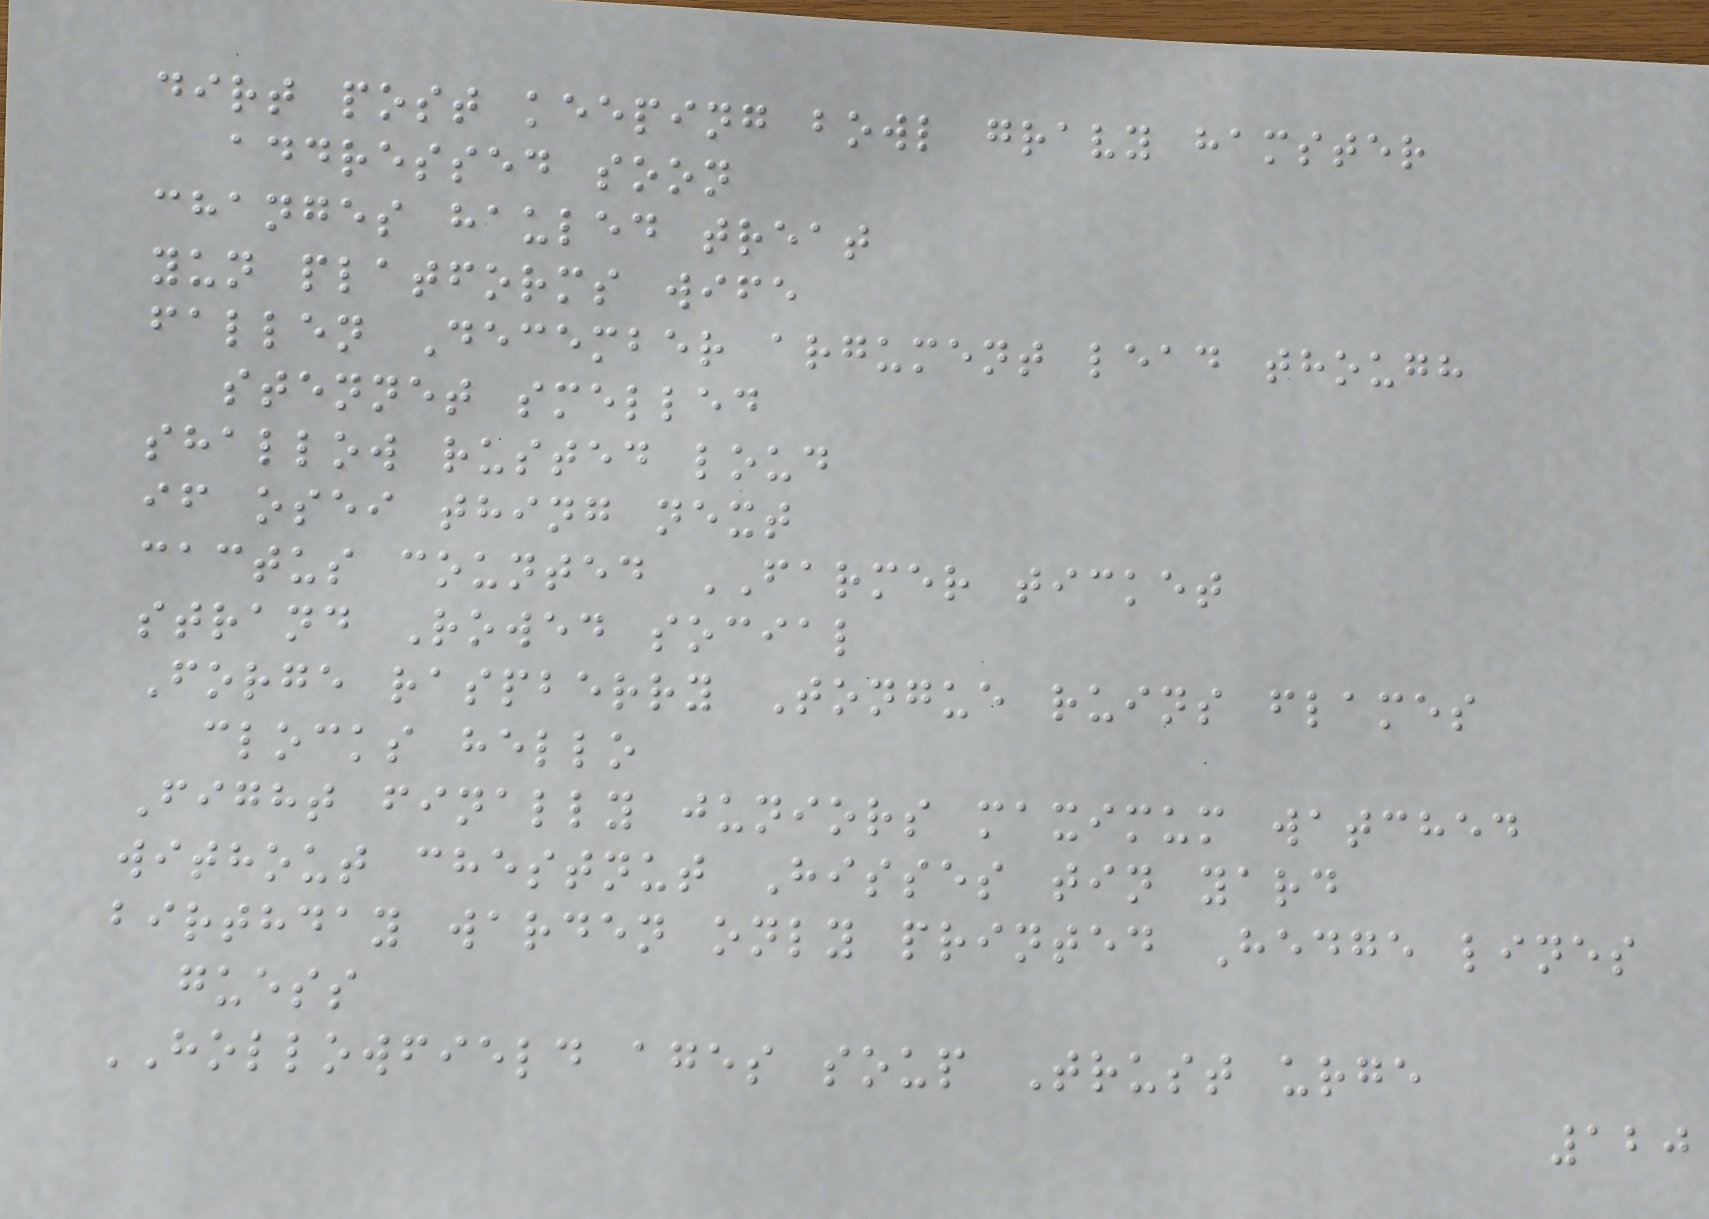dirt post keeping bowl gravy hamster
addressed soon
changes hauled treat
yun platforms wife
fallen December argument lead though
stennet smelled
shallow rusted loud
if osei thing next
cactus counted FARMER ticket
strand Rowed social
Forge raspberry Tongue ruins flames
clocks hello
Fight finally juniors maximum watched
without chestnut Hisses tin yard
birthday warden only printed Hedge lines
guess
HOLLOWFIELD ages soup Trust urge
120
